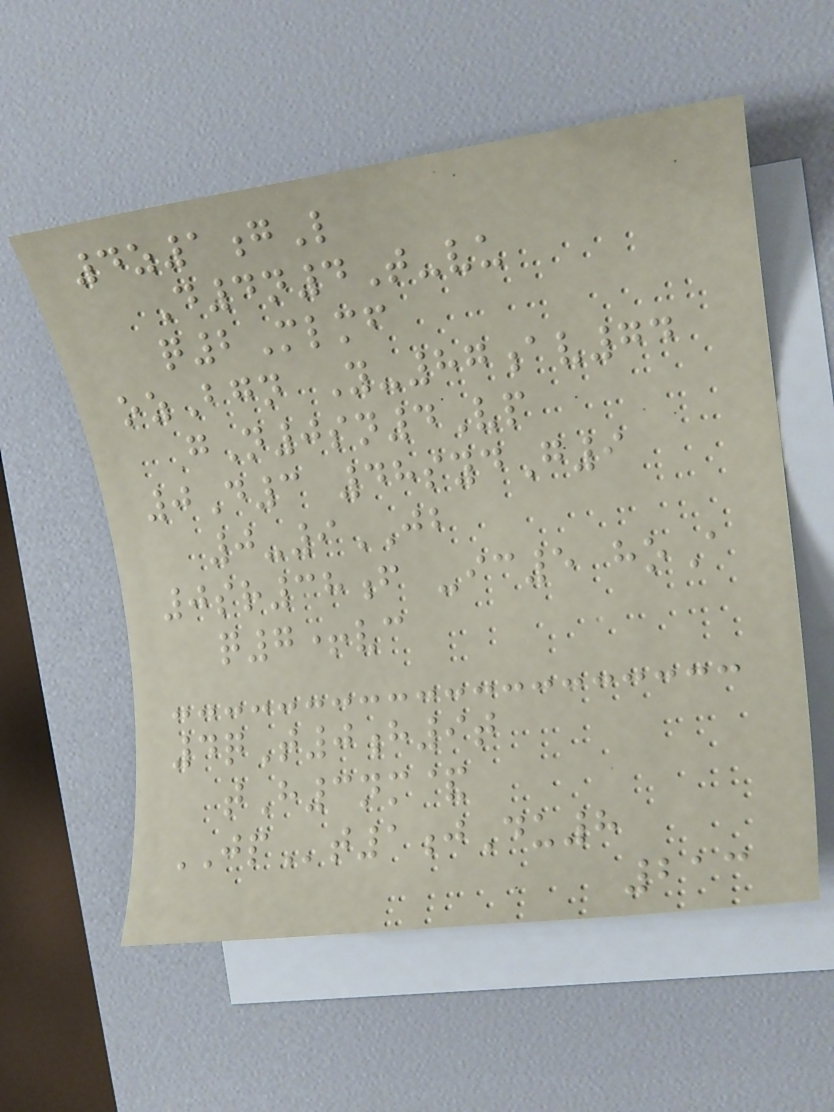4z1gL
D4n4T-vu
q2Mlmf
ozBgn Y-87av74
gN0sn4Vp
0D3 48sydG9
0-9JB
0sr38f -ic5 hoA
q7+vc
4qT0h9t
tH3nm&
JPt1jDu8
213
